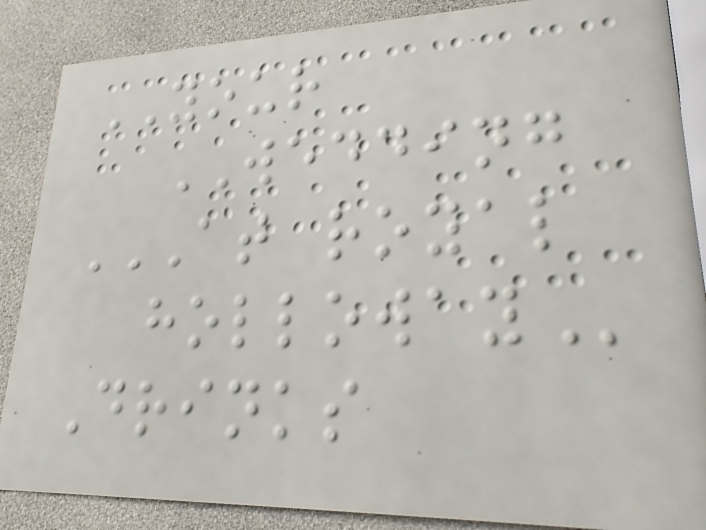YOUR
WEDDING
AT ROYAL
HOLLOWAY
Drinks
